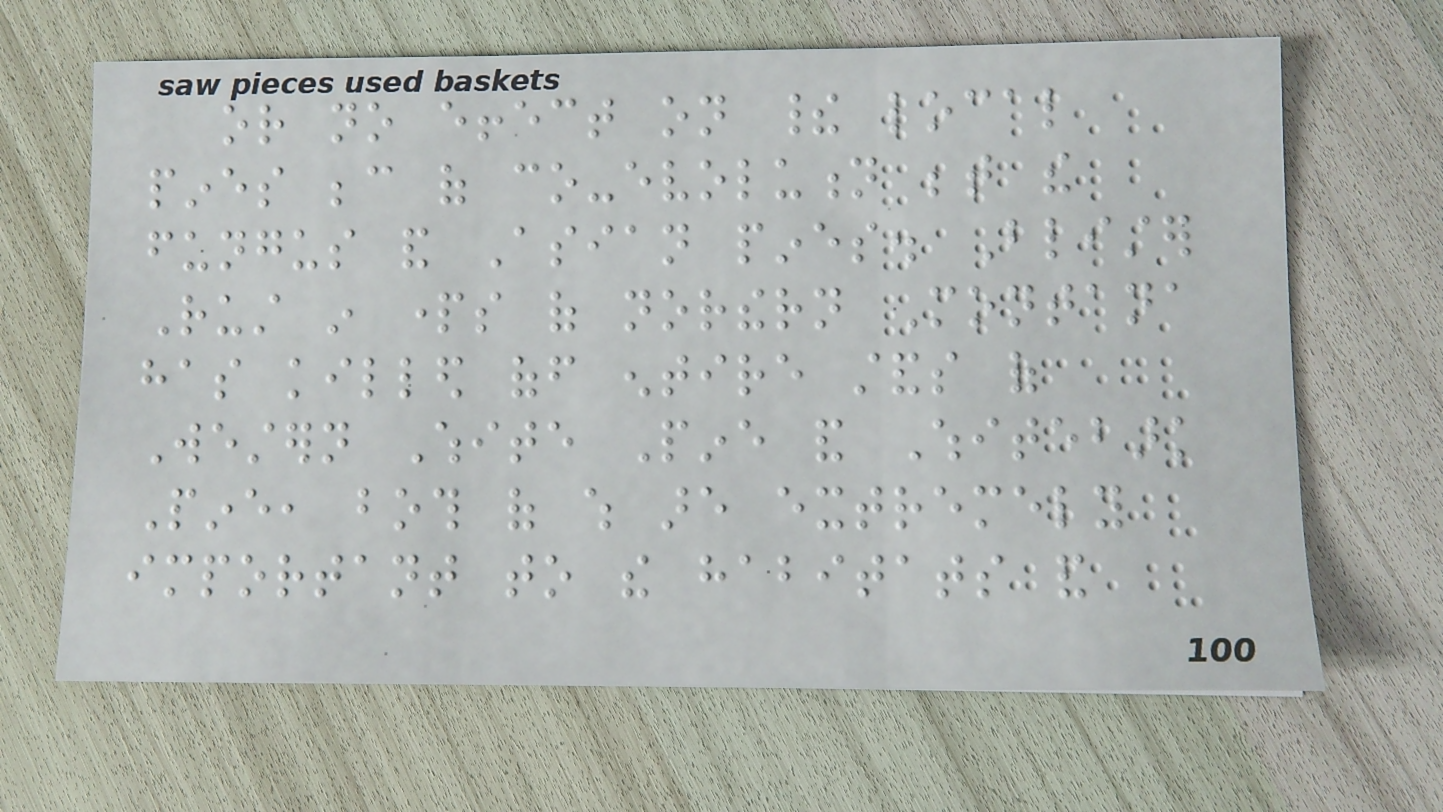or no effect on their local
pines because of co-evolution between the
fungus and Asian pines. Blister
Rust in parts of northern Montana
has killed off entire stands of
Western White Pine and Whitebark
Pine, both of which are extremely
important to the habitats and
